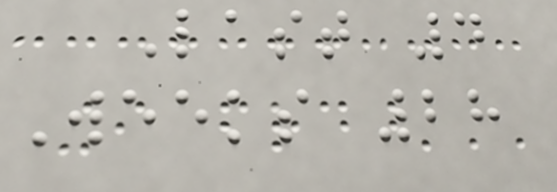Last 4
Weeks 28
